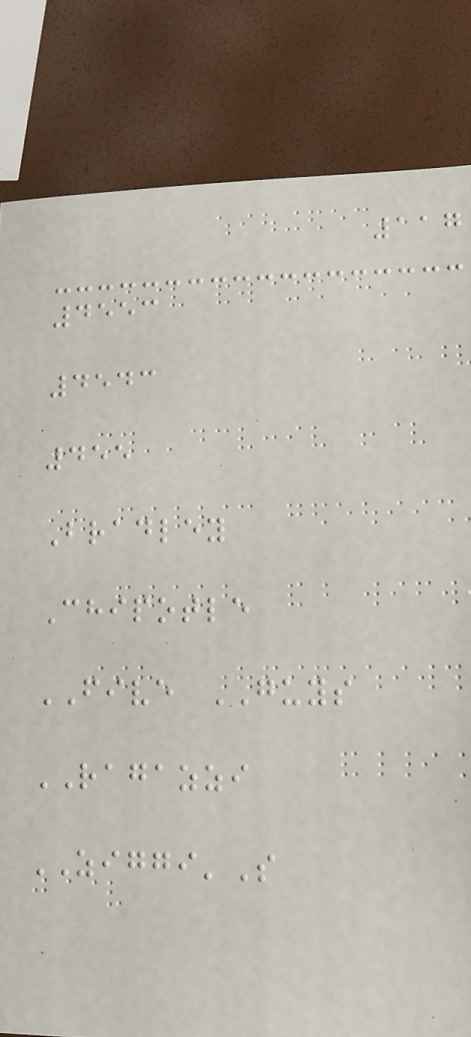117
4553
4543
455
Bradley
Chipotle
FIVE GUYS
RAGAZZI
ZIGGI'S
